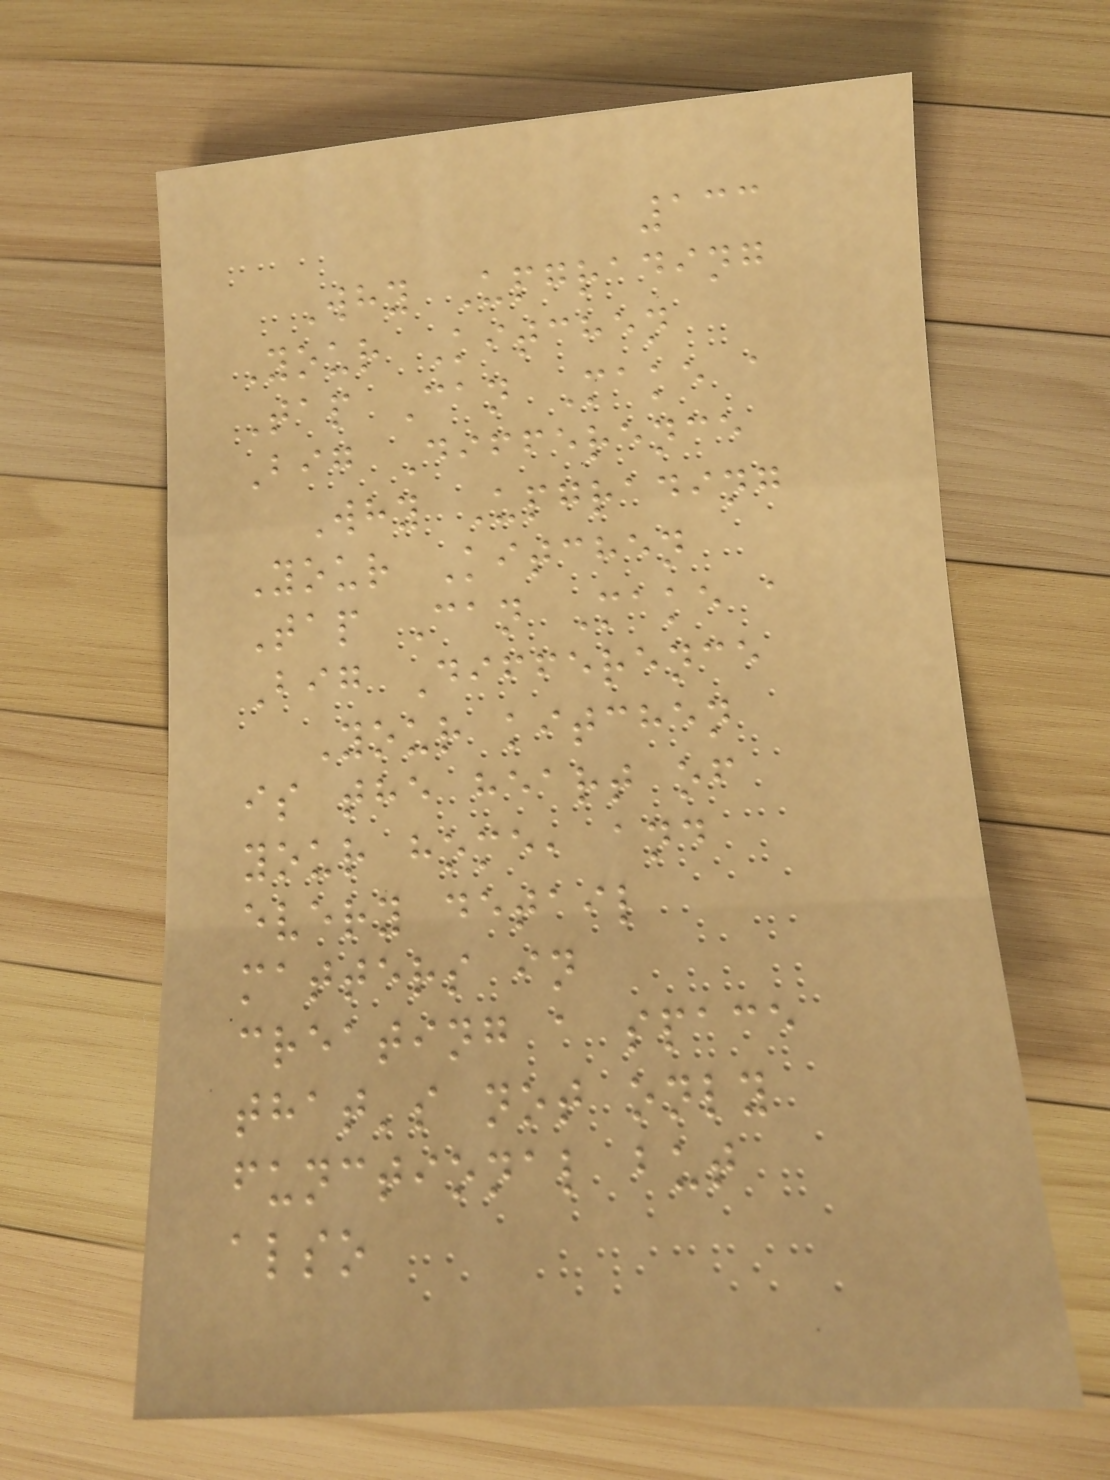133
Why Upgrading
Your Kitchen
Tap Can Make a
Big Difference
Why Upgrading
Your Kitchen
Tap Can Make a
Big Difference
Your kitchen
is the heart of
your home, and
every detail
matters in
creating a space
that's not only
functional but
also
